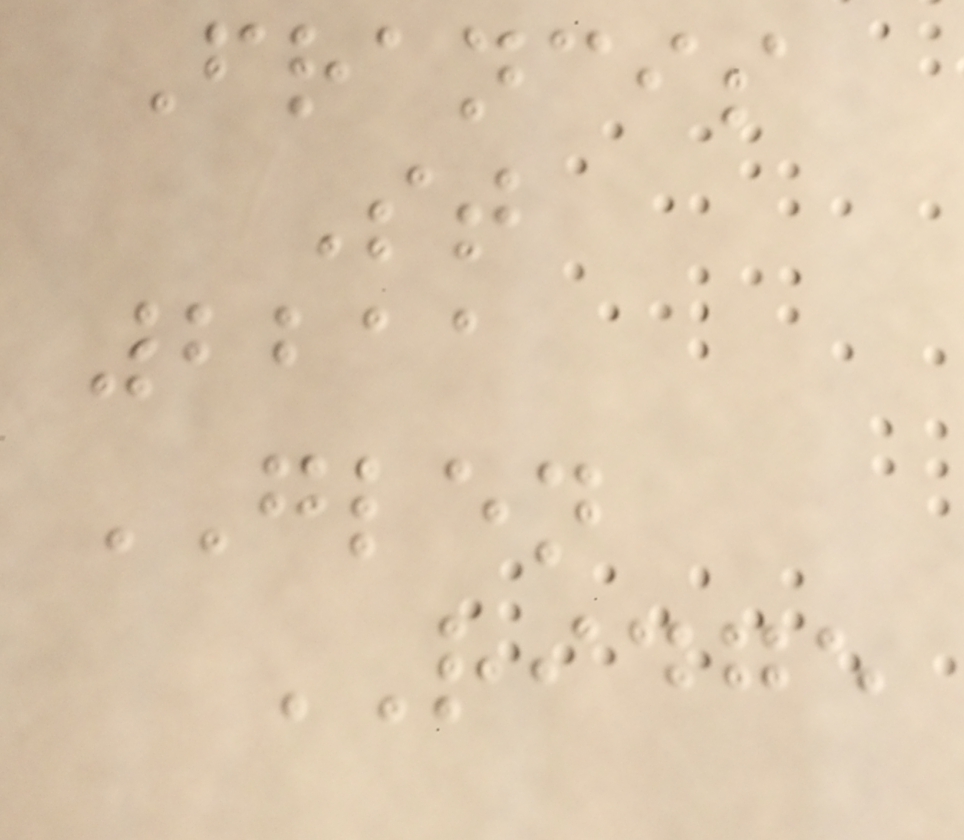Francis
St
2211
GLEN
RIDGE
